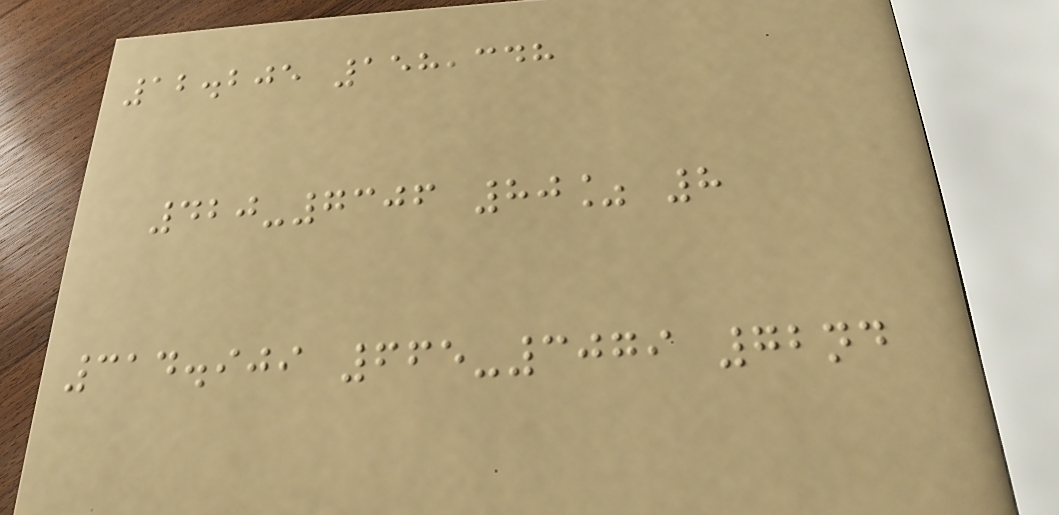12.205 158,348
420-7306 80% 8
314.909 665-3079 72nd
